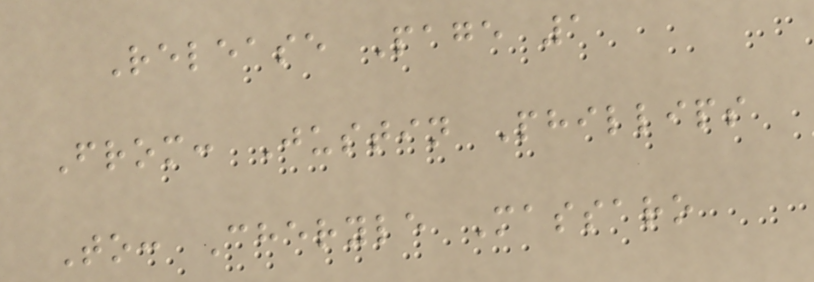Release Page 1
From: Justin Phillips
To: Cheryle Massaro
